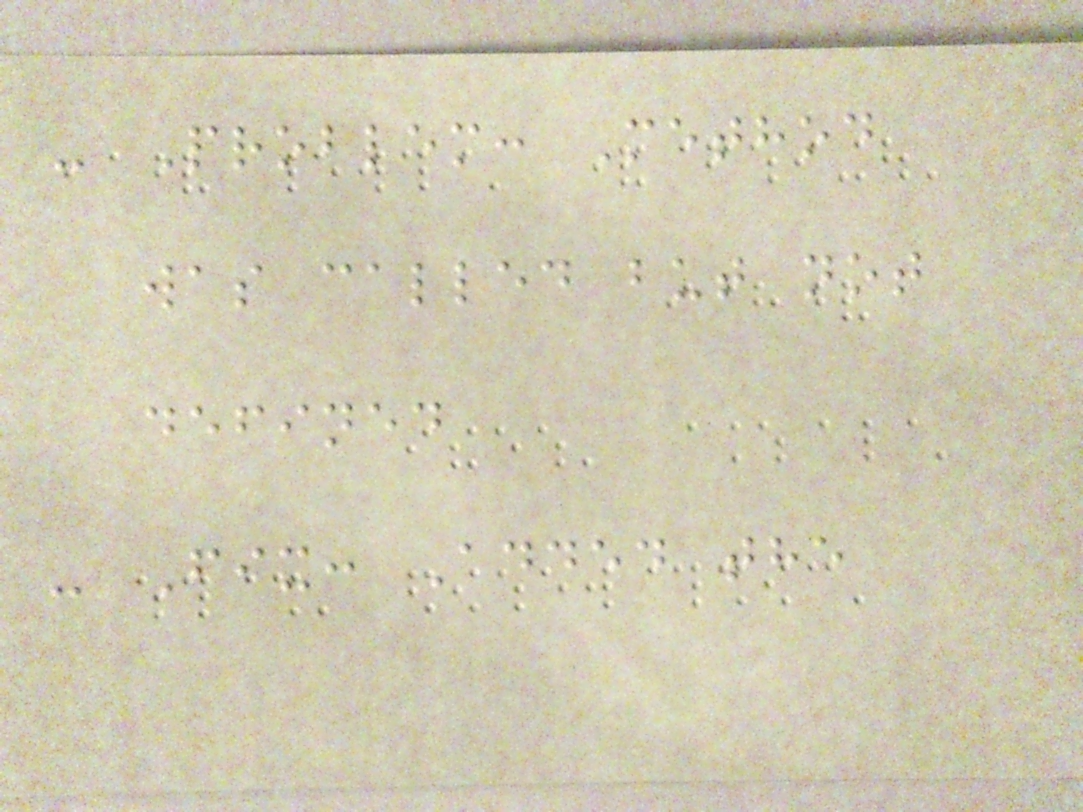- Problem: Method
was called but not
defined
- Fix: Added the
